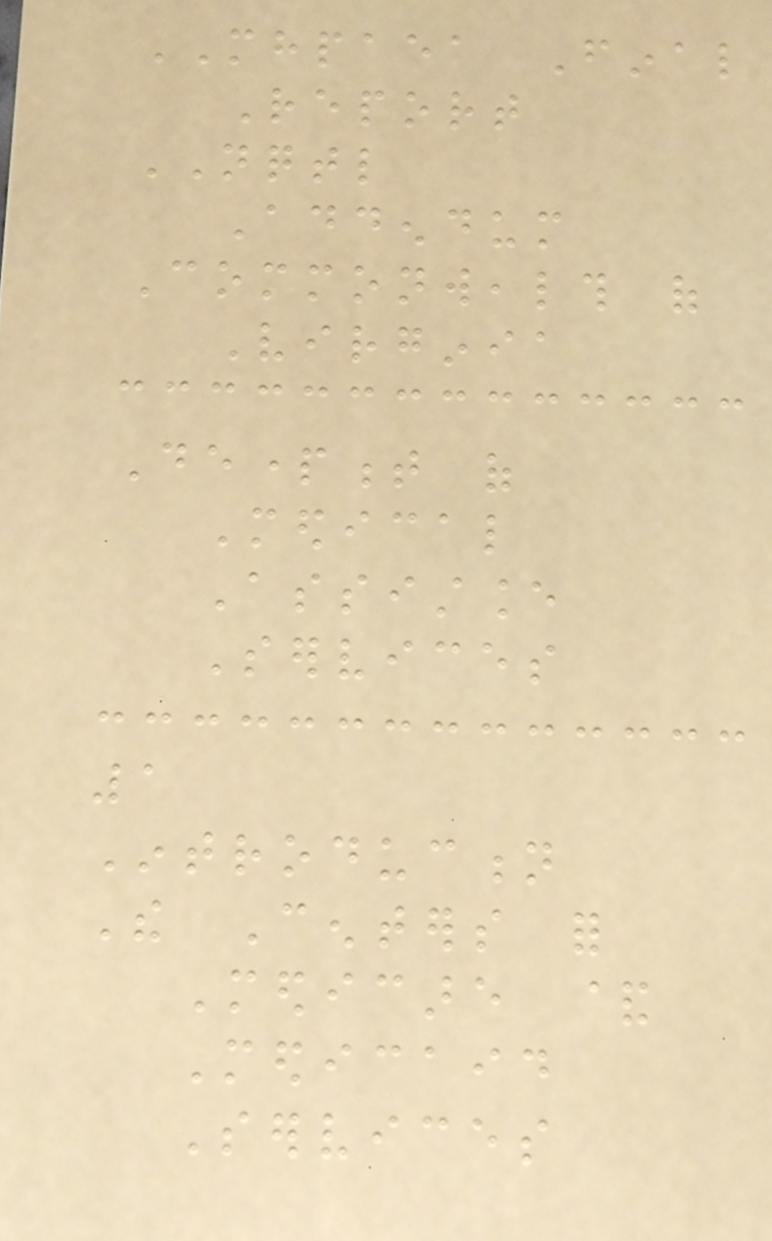MHPAEA Final
Report
NQTL
Addendum
Commonwealth of
Virginia
Department of
Medical
Assistance
Services
1
Introduction
The Centers for
Medicare &
Medicaid
Services
